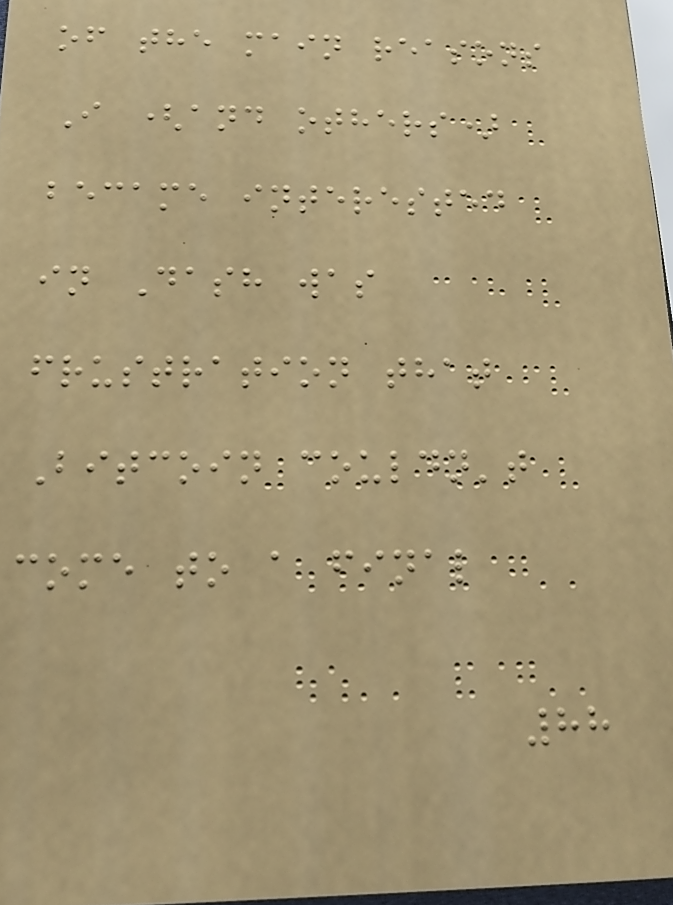of the main reasons
I (and others)
became interested
in Dash was
frustration that
Bitcoin couldn't
come to a final
88
